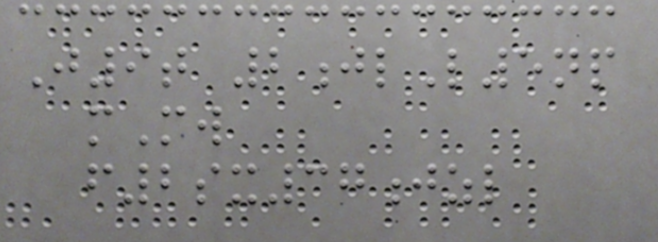J9t 2jlL5np
mMw
f2sx37jzl
